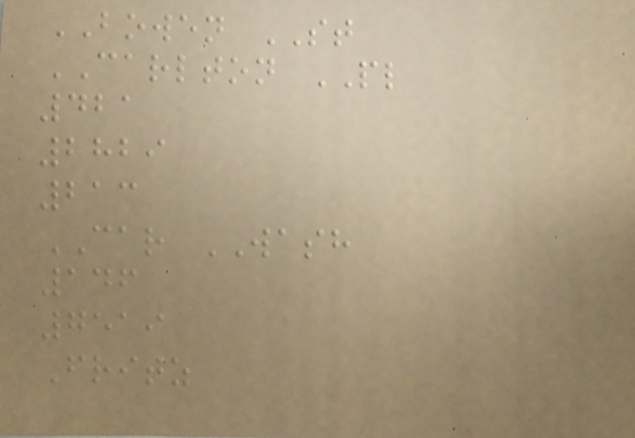BOWEN ST
CARLTON PL
421
2829
213
CAR WASH
146
7519
Fritz
